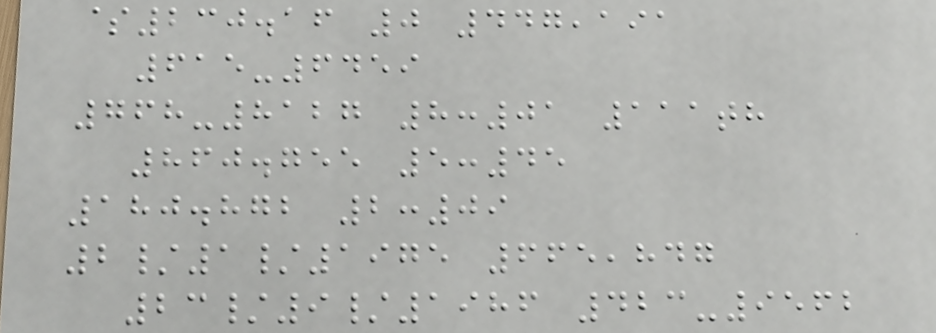$230.16 0 447,191
615-6459
768-8127 8:01 111th
860.755 5:45
180.872 2:09
2/1/1975 665,847
23/9/1986 423-9562
